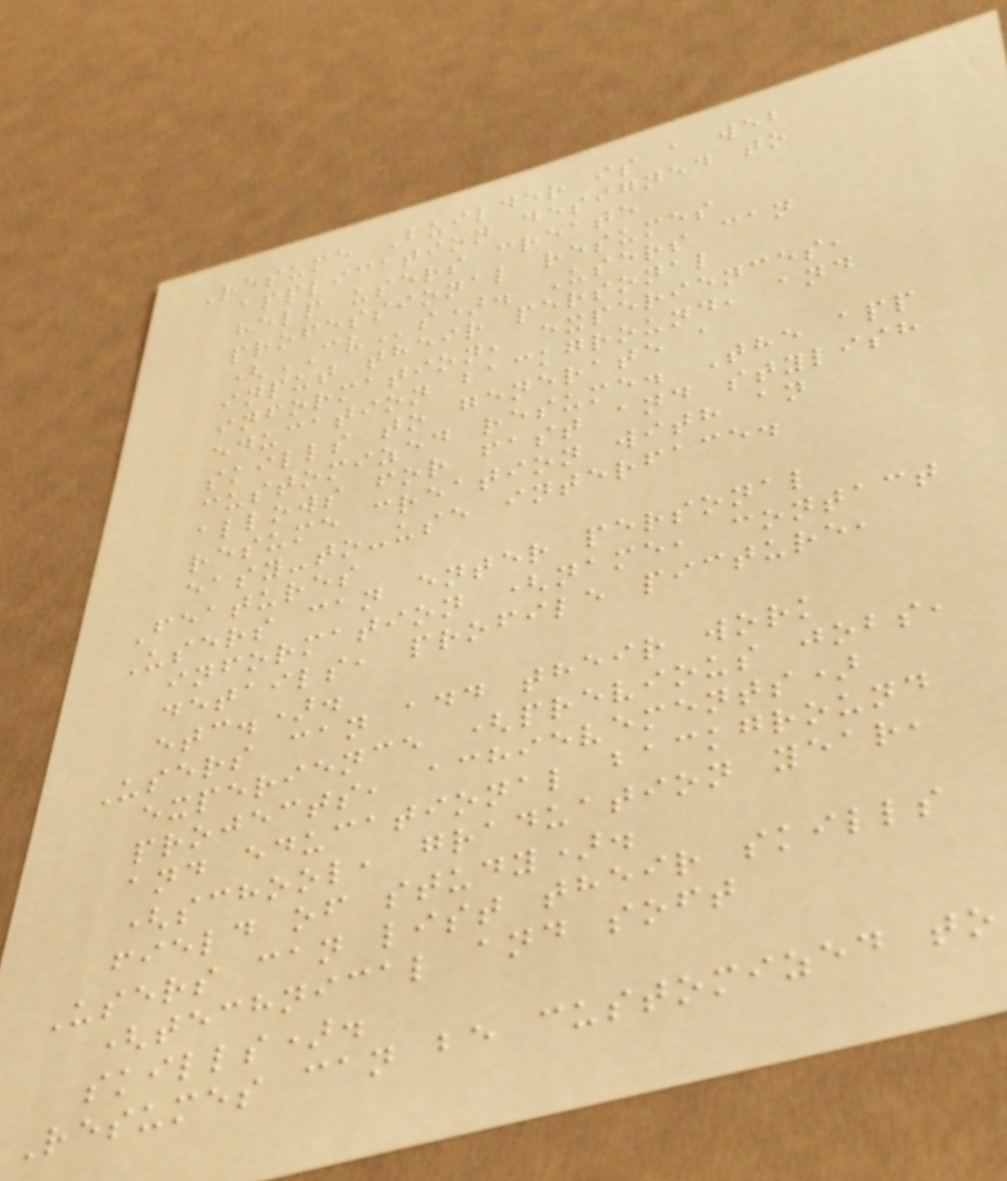Resume Builder is a web
application designed to
help users create
professional resumes
(CVs). Users can
input their personal
information, experiences,
education background, and
skills to generate a
customized resume. The app
allows for fast and stylish
resume creation with an
easy-to-use interface.
Features
Users can enter personal
information (name, contact
details, profile picture,
etc.).
Users can add their work
experience (previous jobs,
projects, achievements)
and educational background
(school, graduation year,
field of study).
Users can list their skills
(technical and soft
skills).
Resumes can be customized to
